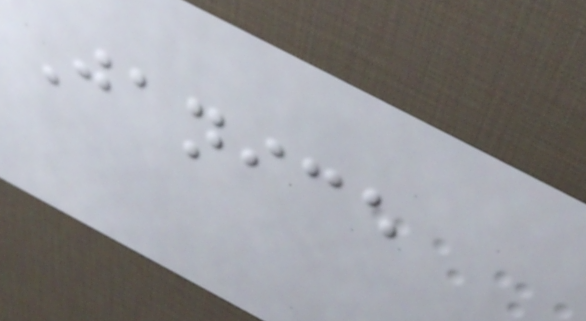Janice
